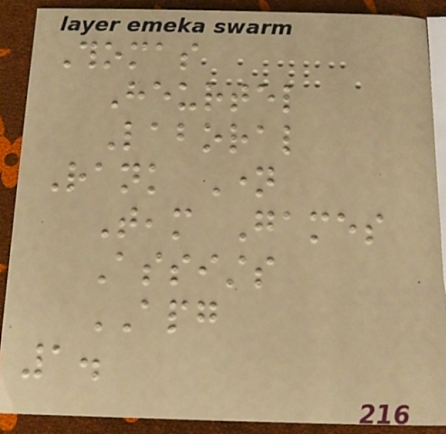Thomas
Heurtel
Laboral
Rank Name
Team Games
Assists
APG
1.
